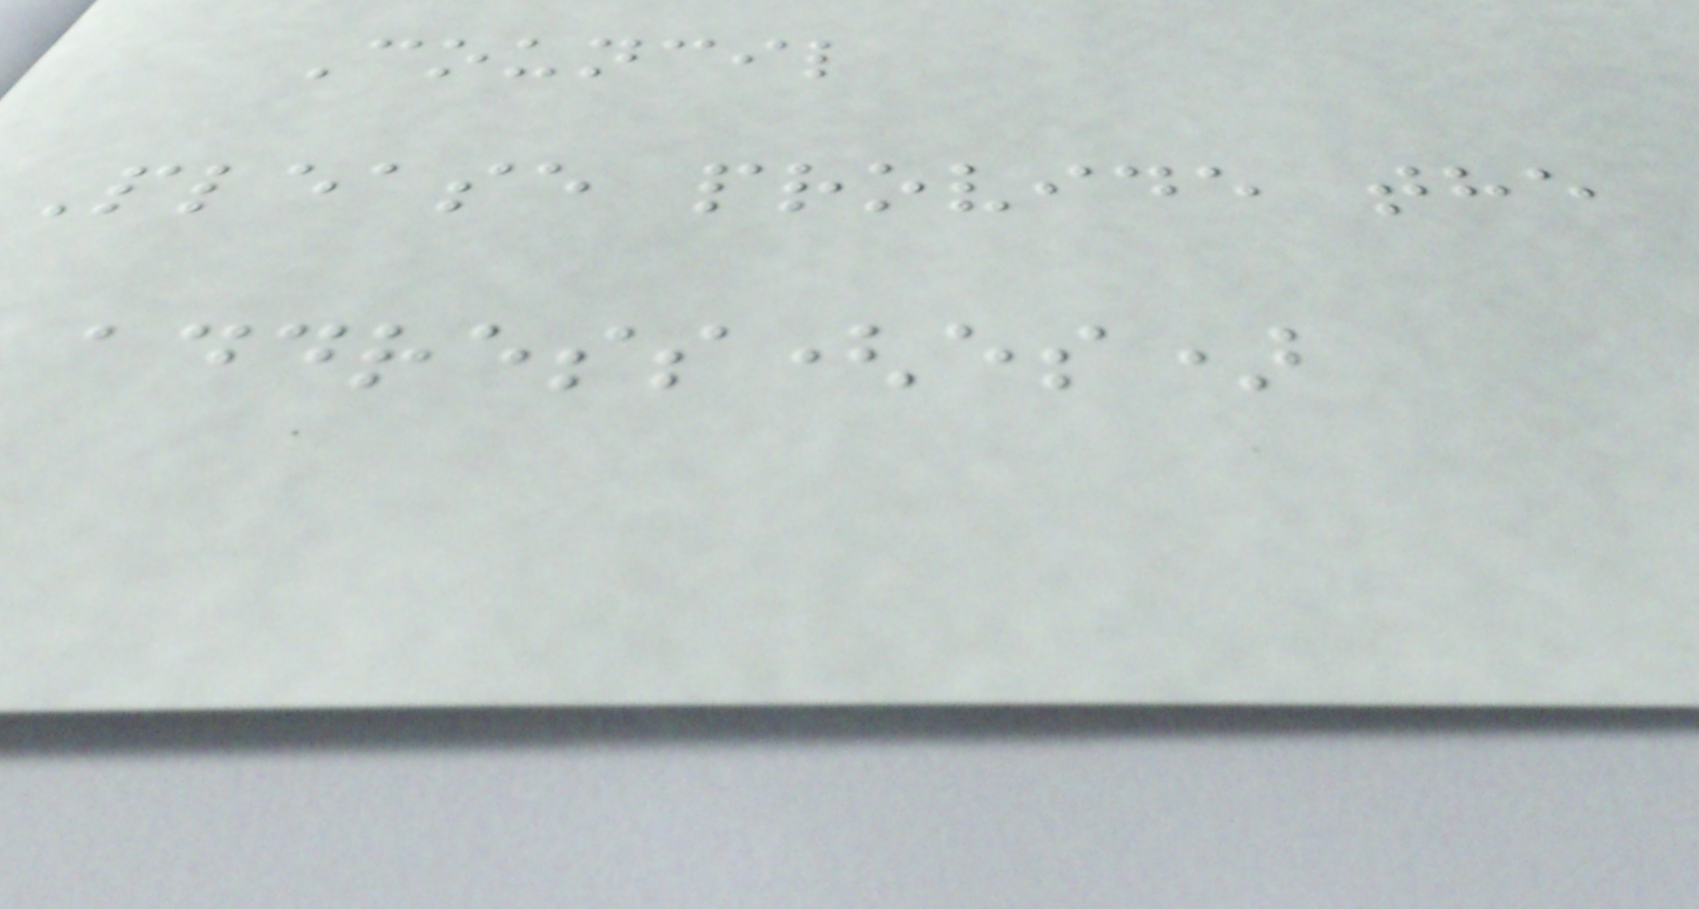Council
Please provide the
address(es)
